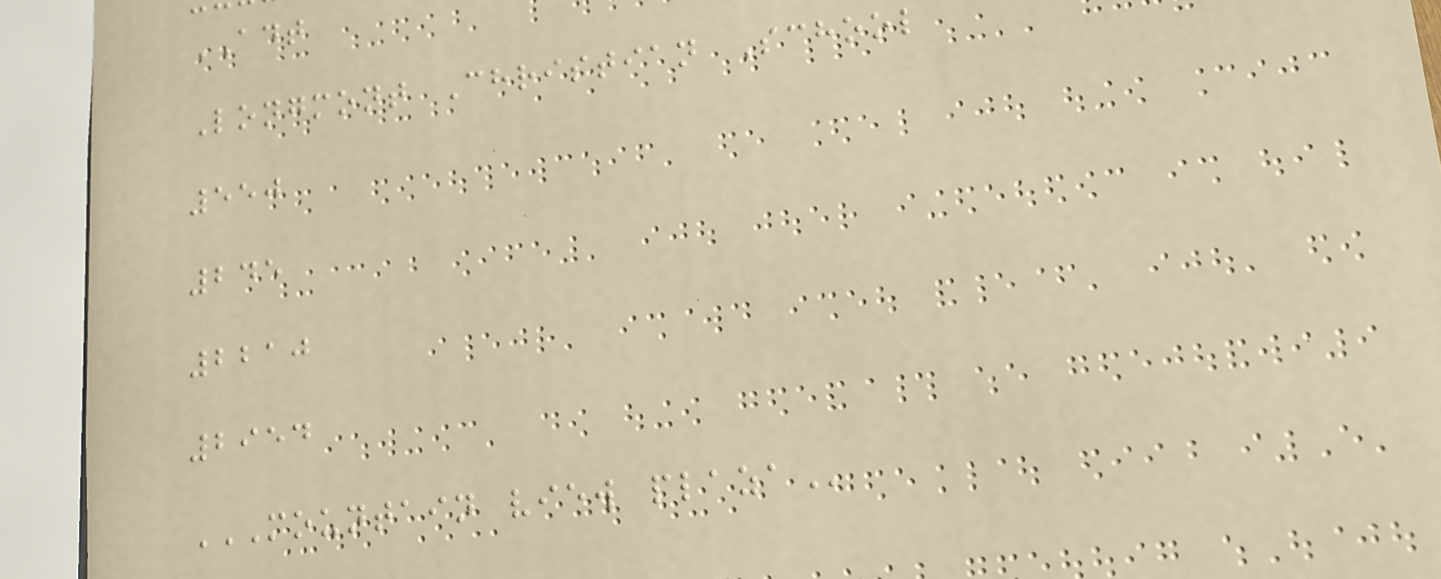ADT
Longmont Christian School
550
245
2210
2954
MOUNTAIN VIEW PLAZA
